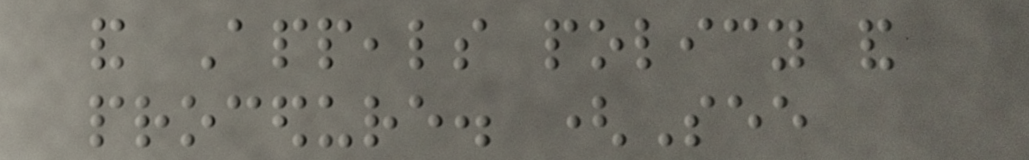and Appeals policy and
procedure. (See
